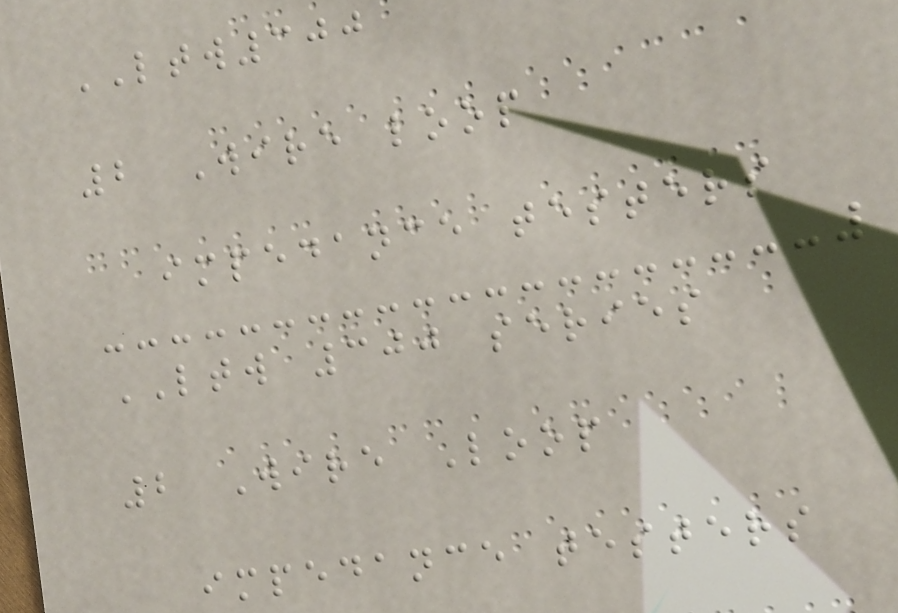LTW300
2 Wire loop
impedance testers
LTW 300 series
2 Wire Loop
impedance testers
